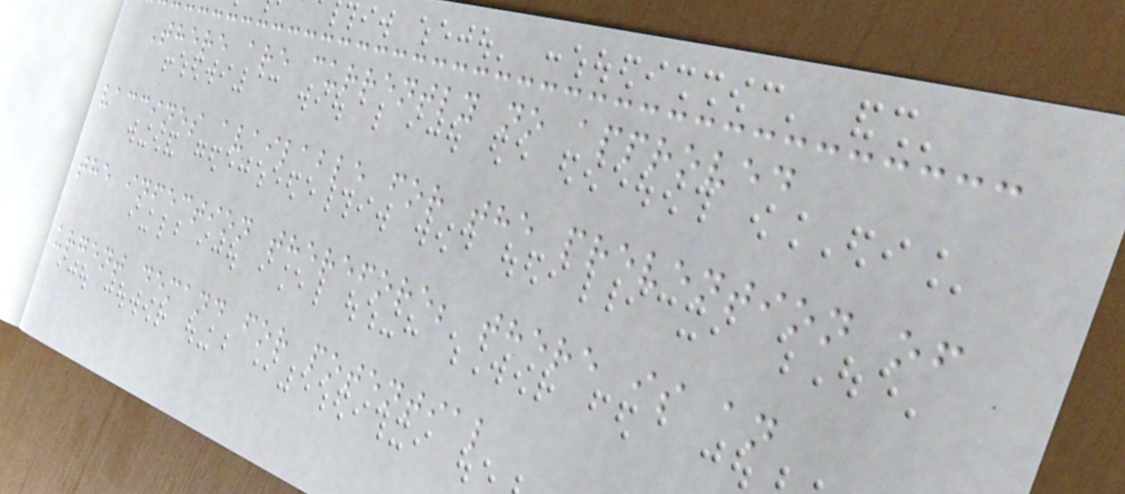There are currently no approved
vaccines available for the prevention of
the infection therefore; there is an
urgent demand for potential
